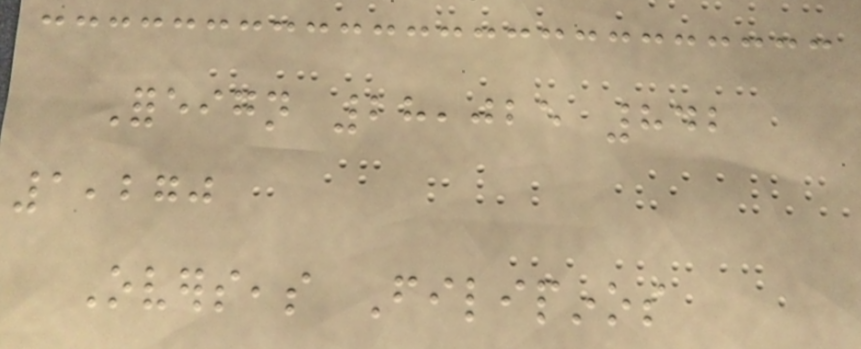Foreign 28,025 842
1,270
Overseas Filipinos
